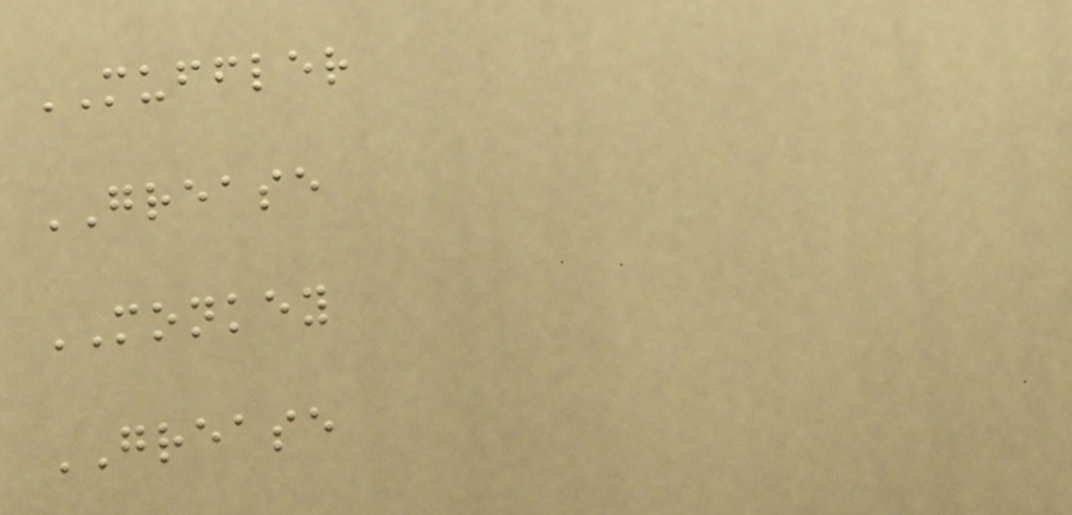MUFFLER
GREASE
MONKEY
GREASE
